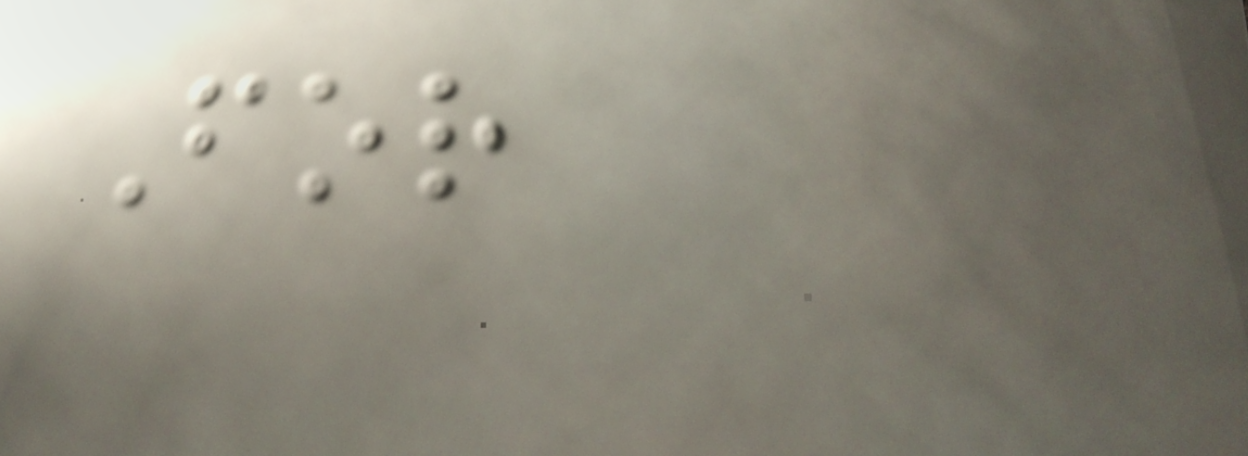For
